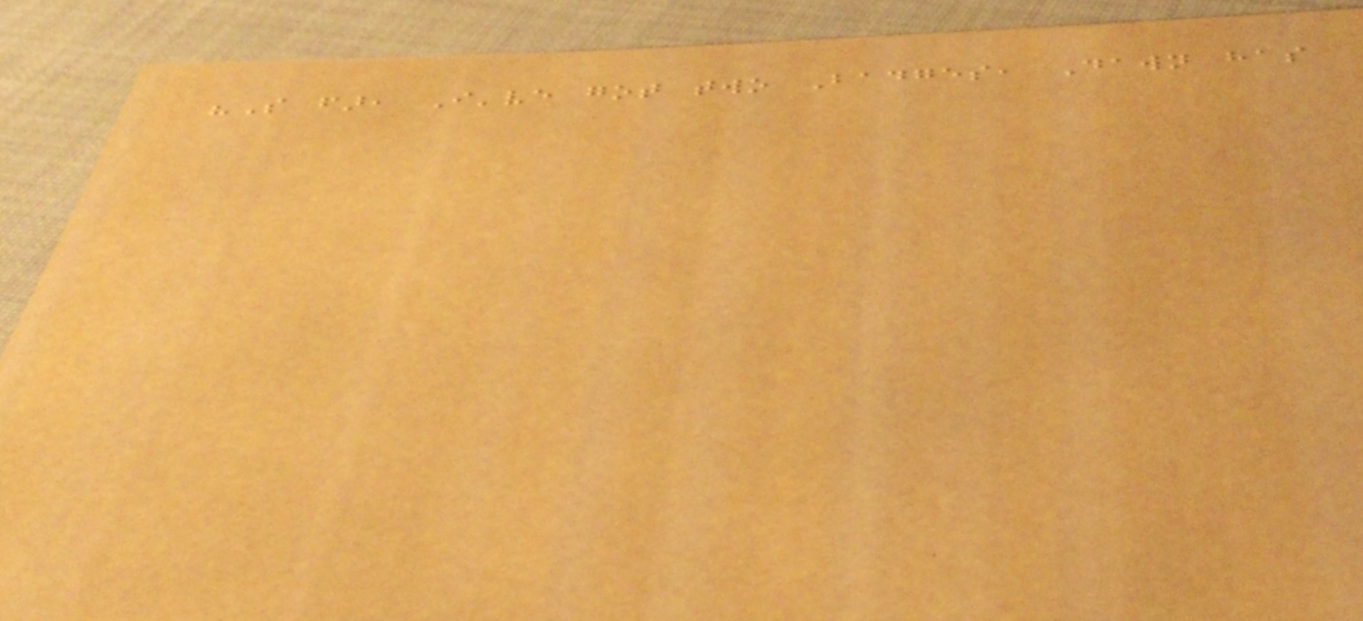"So far, I've got two Badges, Dawn has
